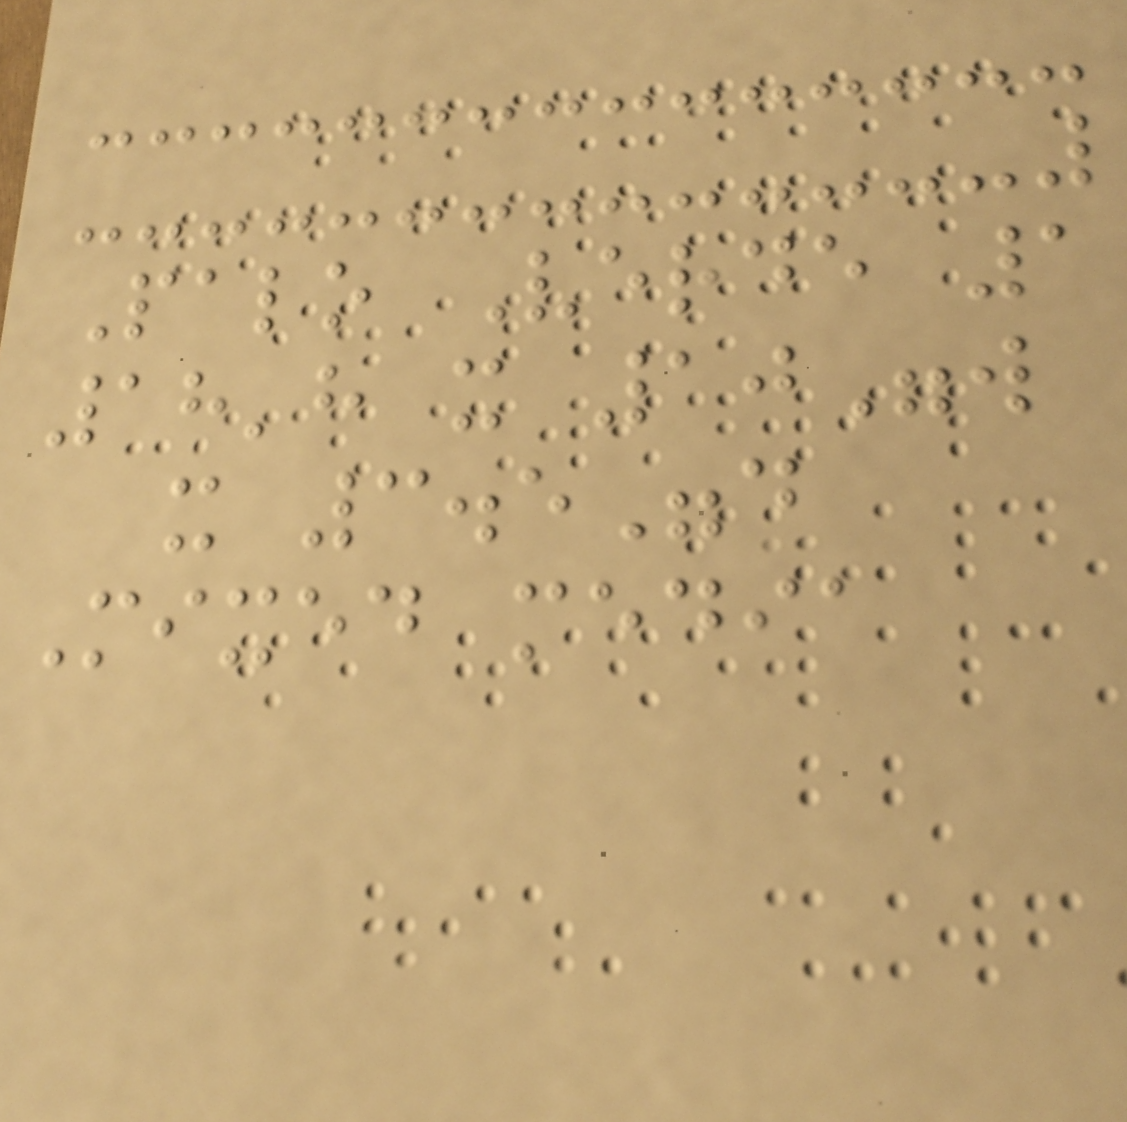Palo Verde 1
18'h x 10"w
x 3.5"d
Mixed media
